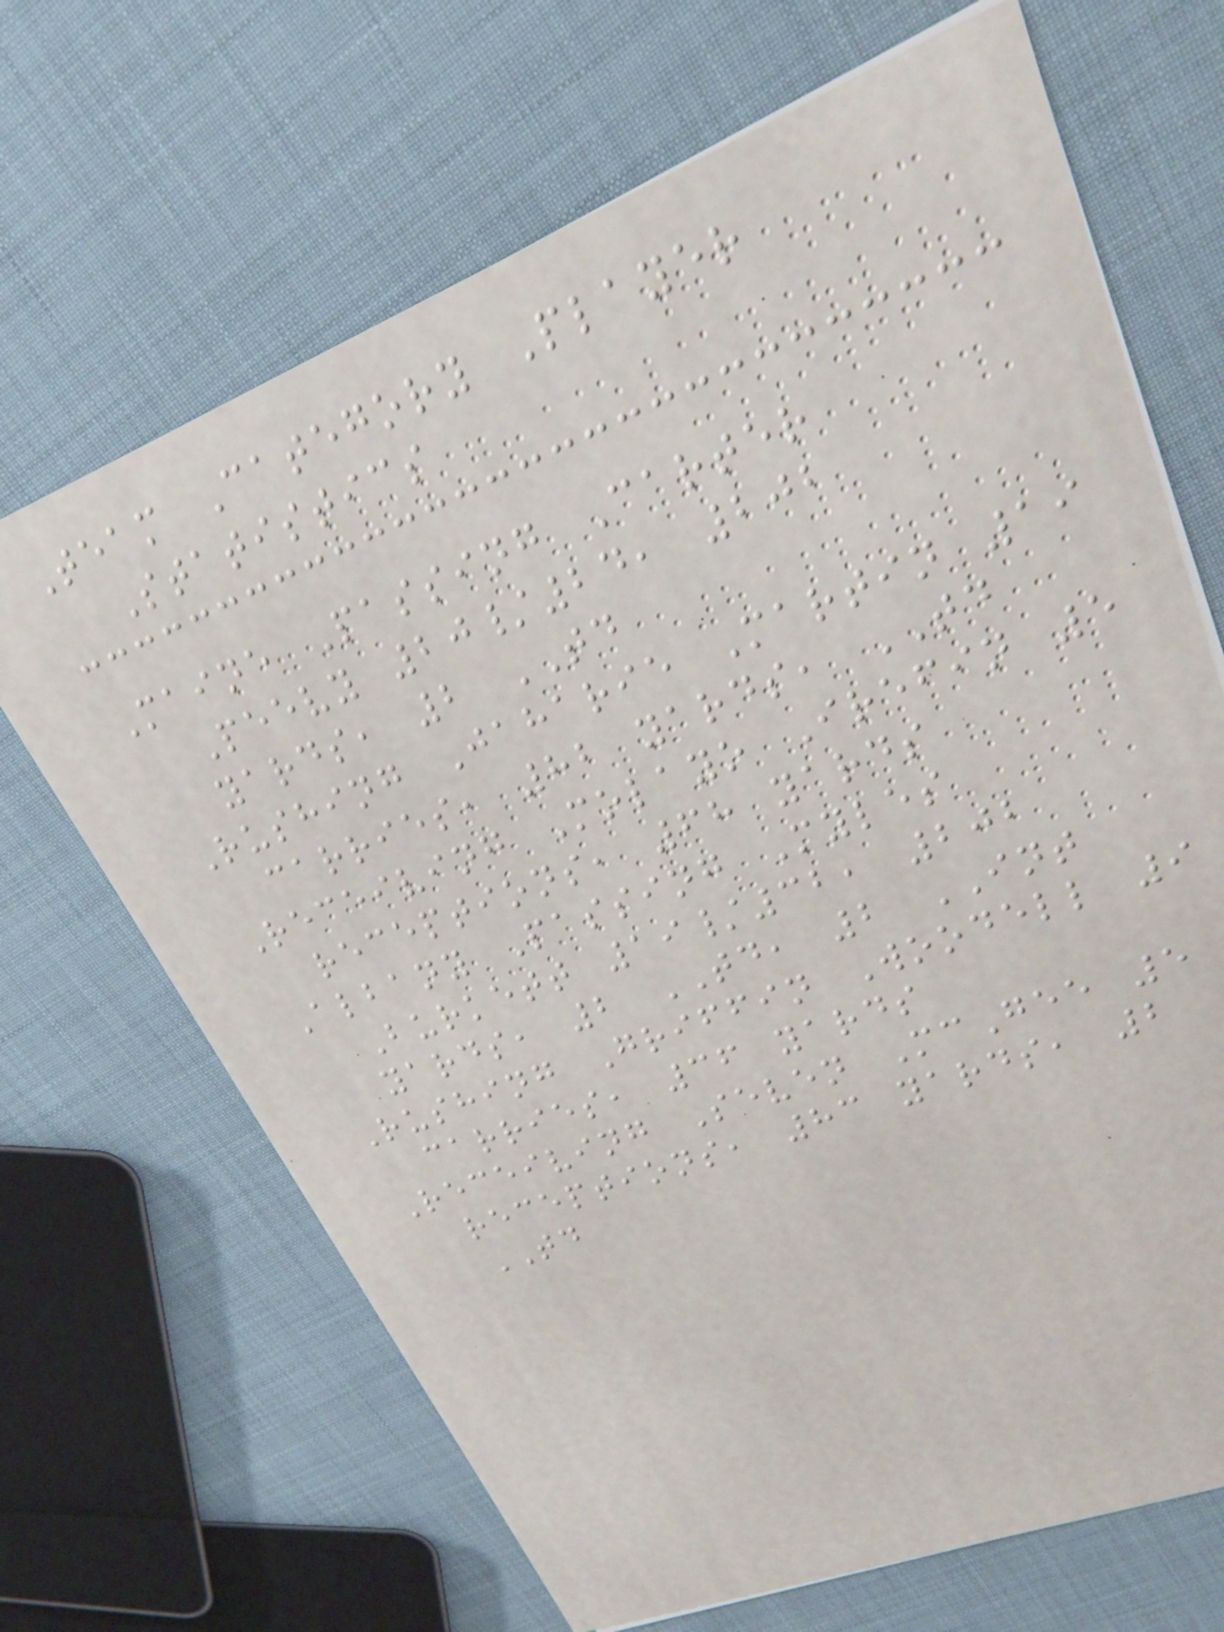Team Category Player
Statistics
Maine Passing Carter
Peevy 20/24, 202
yards, 2 TD
Rushing Jaharie Martin 19
carries, 82 yards, TD
Receiving Molayo Irefin 5
receptions, 68 yards
Albany Passing Myles
Burkett 19/32, 202
yards, 2 TD, 2 INT
Rushing Griffin Woodell 9
carries, 36 yards
Receiving Seven McGee 5
receptions, 83 yards, 2
TD
